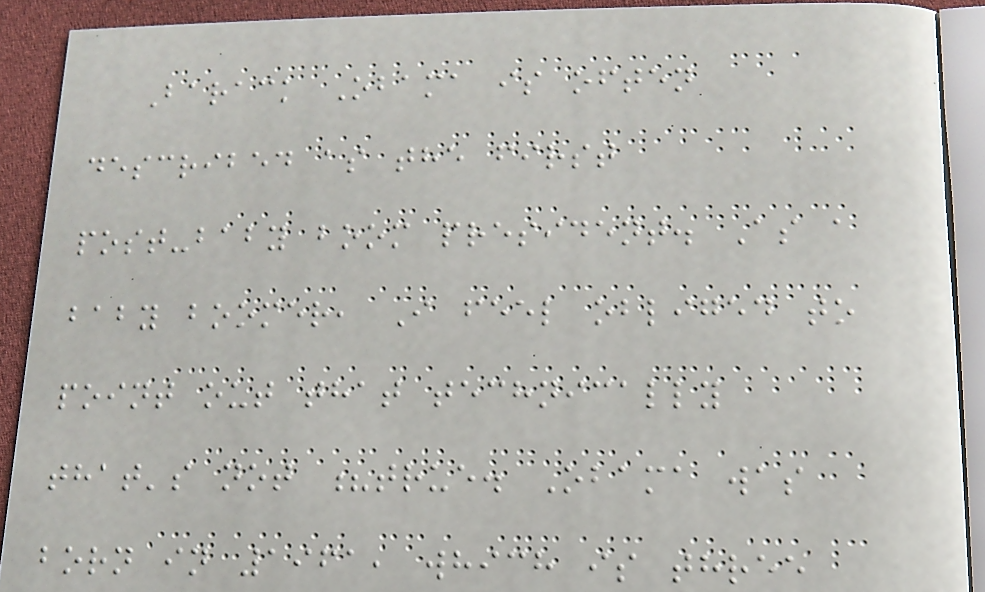Barack Obama is often
described as the first
post-baby boom president. As a
baby boomer, I feel obliged to
point out that technically
that's not ?true. Obama was
born in 1961, which is three
